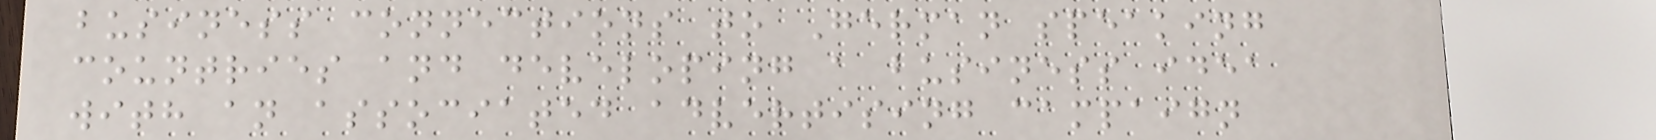business connections to German speaking
countries and developing a business idea
with an associated advertising campaign
